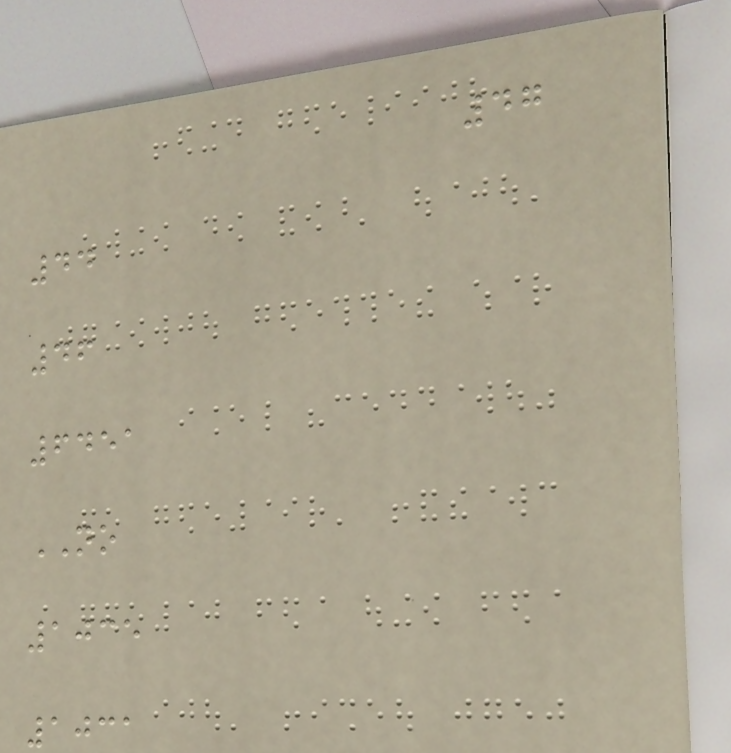47
44
46
6451
NO
1035
1031
